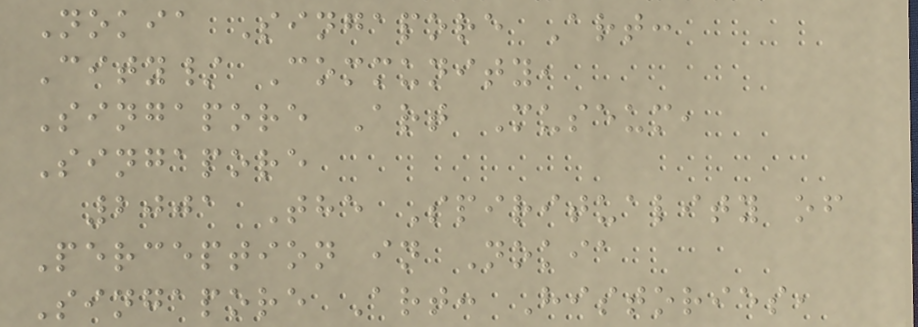Nokia Singapore Art:
City/ Community,
Singapore Art Museum,
Singapore
2001 The Spirituality of
Perception in Nokia
Singapore Art: Histories,
